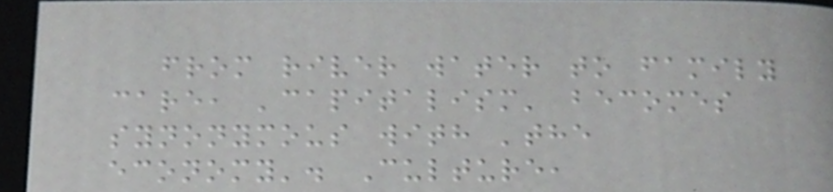from river water to family
care, 'capitalism' becomes
synonymous with 'the
economy'. Culture,
